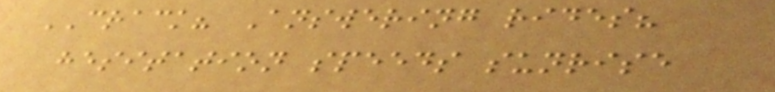CRACK? Answering rides?
hesitation speeds sunrise
